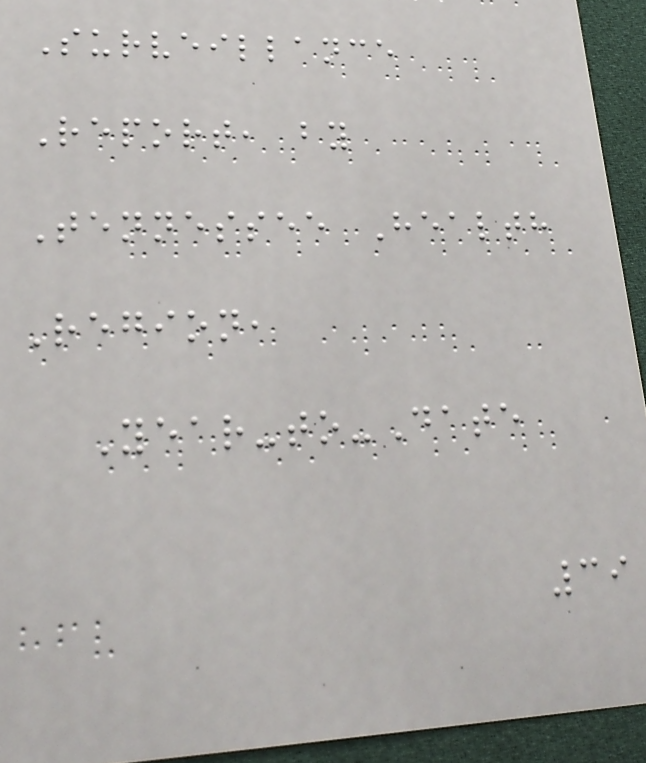Surveillance
Report, by
Tennessee Health
Region,
Year-to-Date
39
